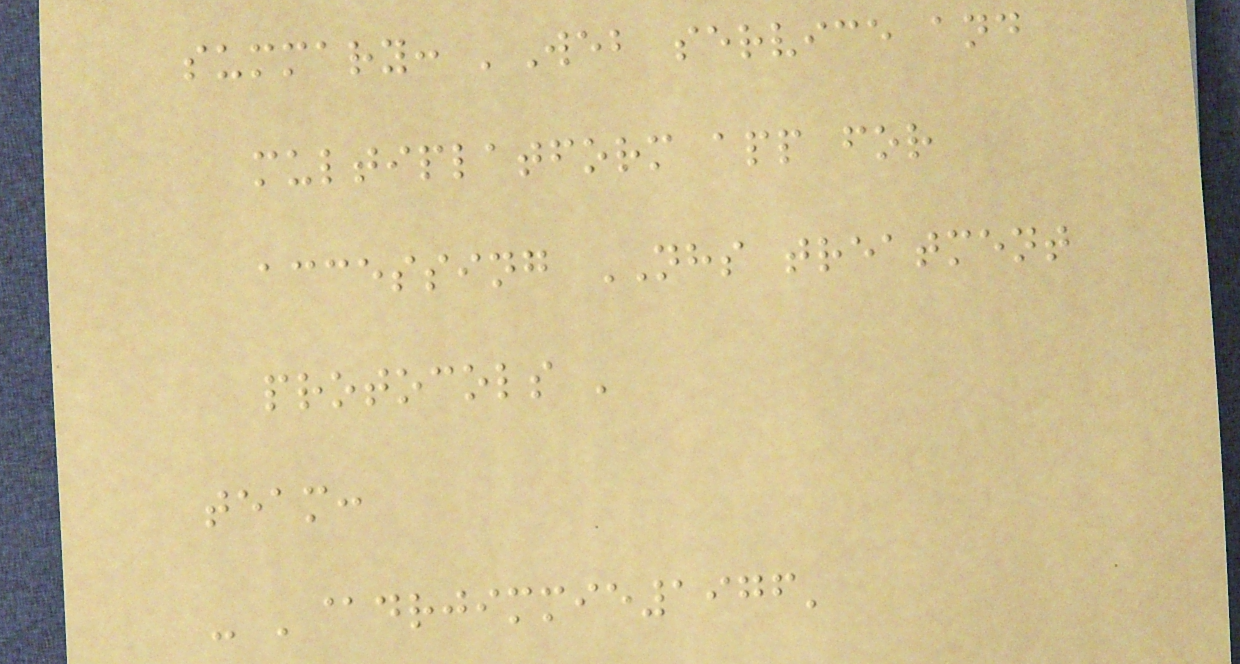summary: 'Web service and
multiplatform app for
accessing NHS treatment
protocols '
team:
- '@drjimmie1976'
